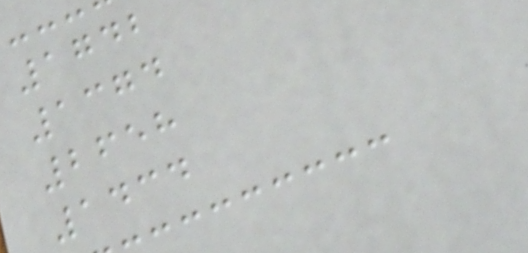1742
1374
2658
1434
